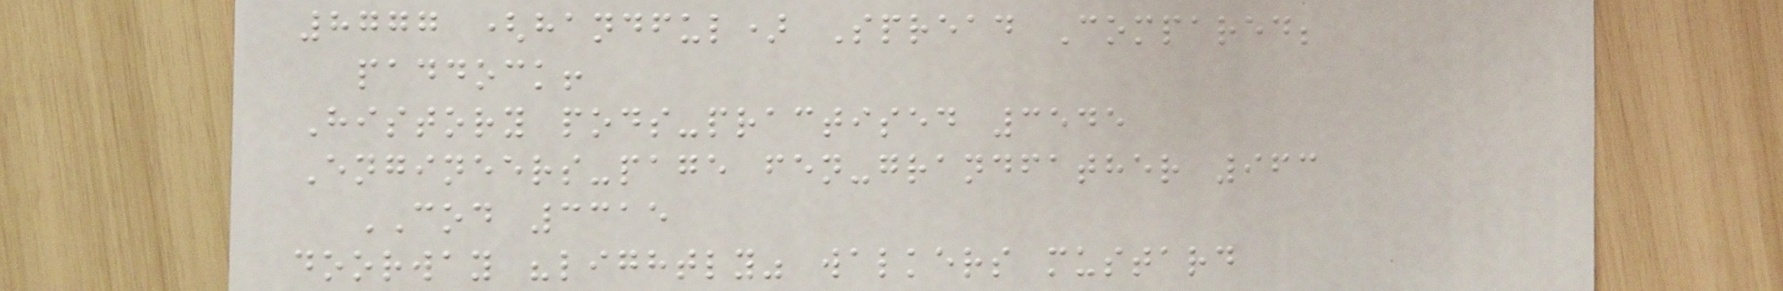8777 (handful) Spread Compared;
paddock!
History pods-practised 3545
Engineers-page fen-grandfather 963
COD 3315
doorway "lightly" walkers mustard
